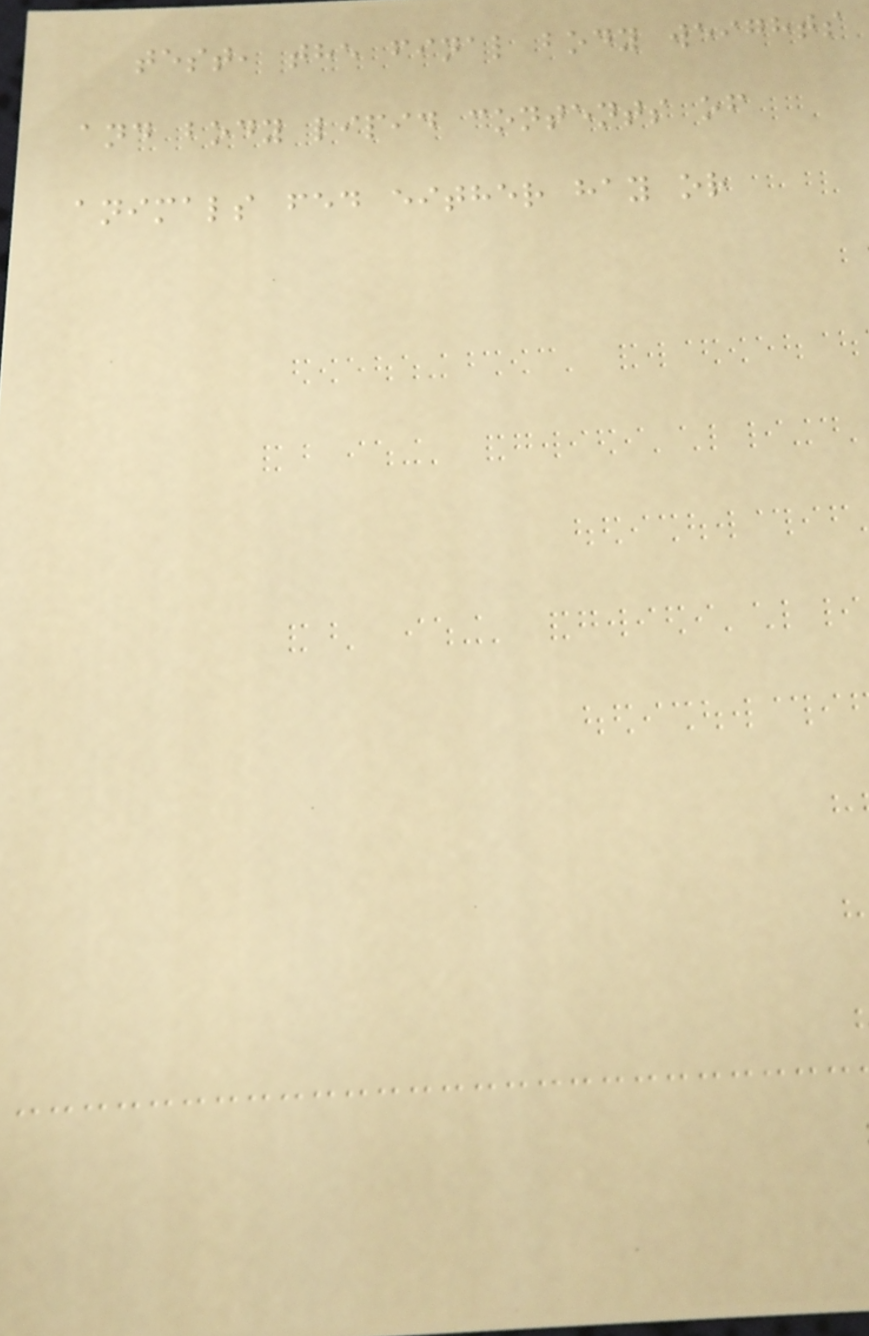test, the final body weights
and body lipid contents of
animals fed either hay or
